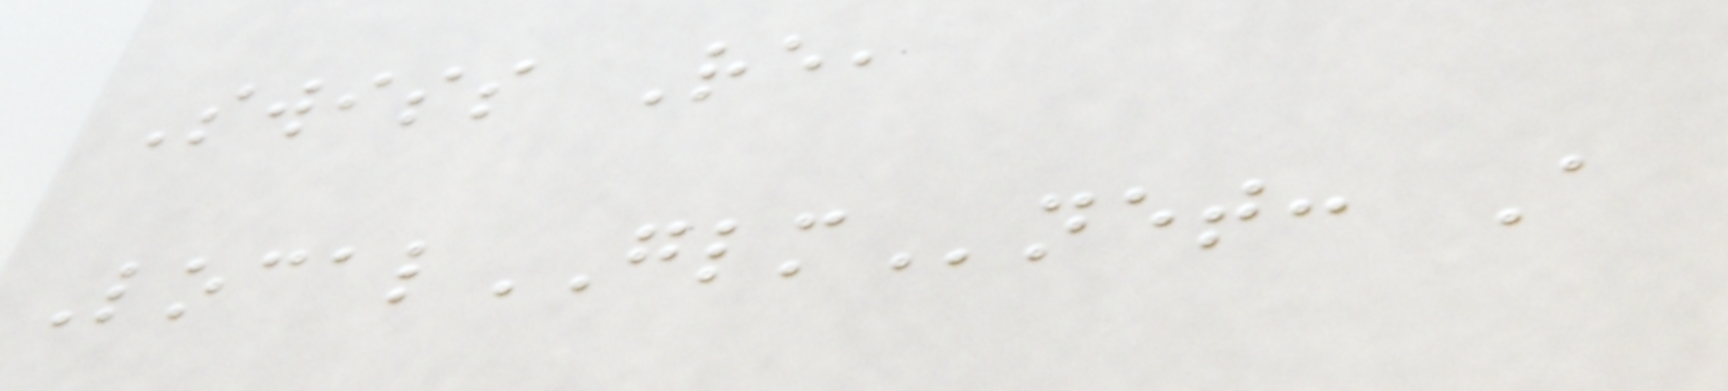Swiss Re,
LocalGLMnet: A
